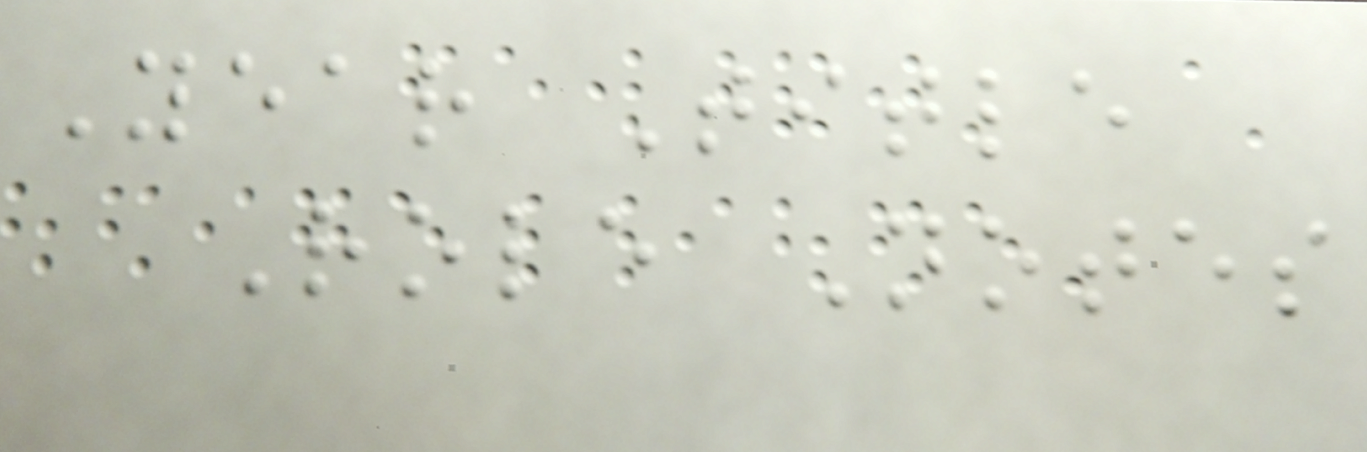Year Title
Role Notes
